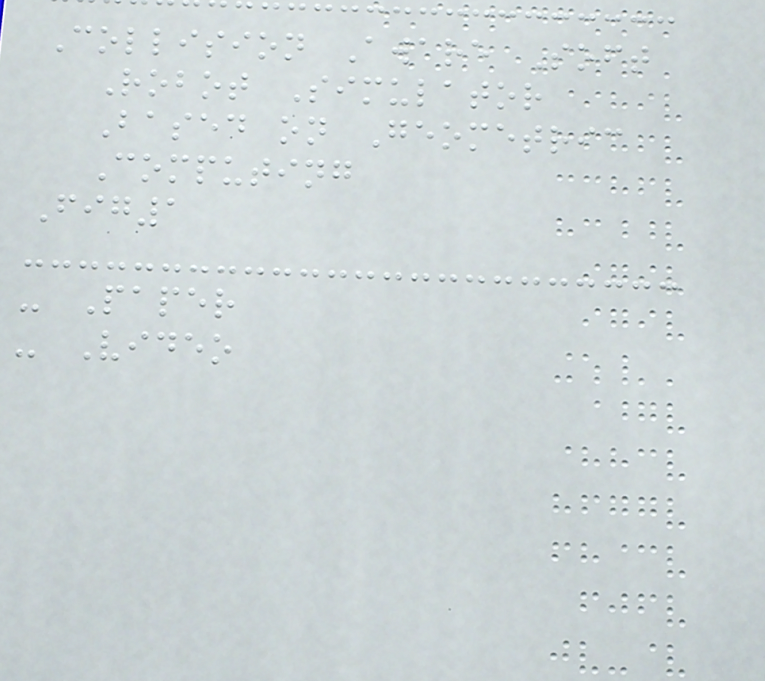Collision Aware Soft
Robot Simulator
Based on Geometric
Computing
Fig1
- Paper
- Video
